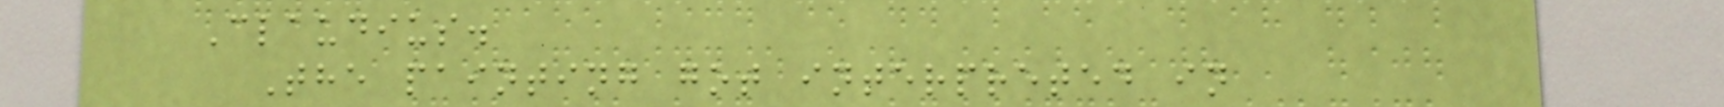Claudius.
The painting got interpreted in
